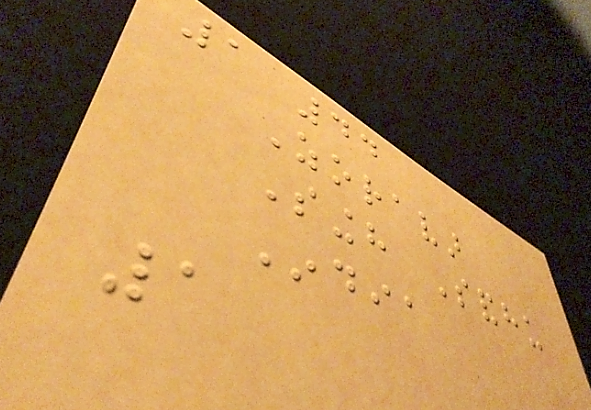1 44
Zoravar
Singh Sandhu
India
1
